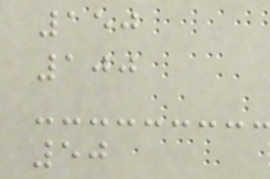150
100
50
